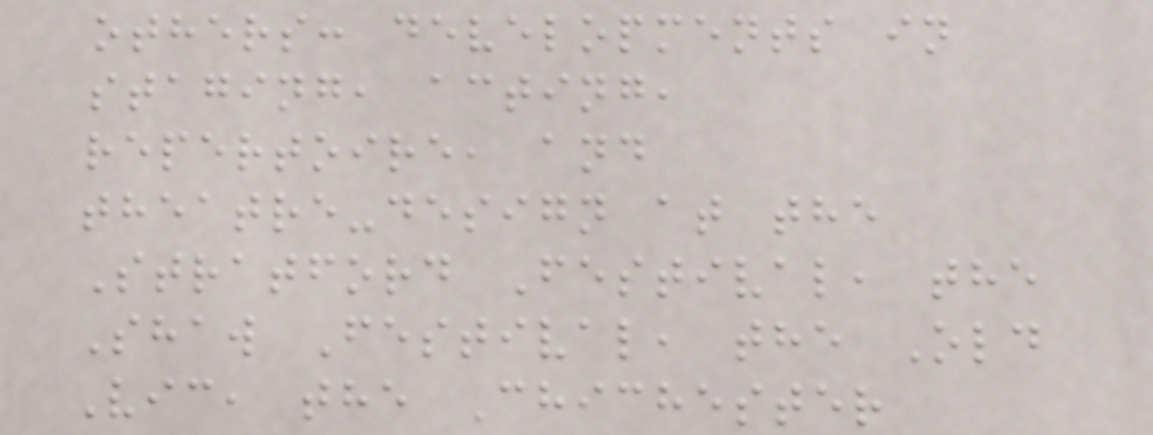others: developments in
staging, acting,
repertoire, and
theatre-design at the
Stratford Festival, the
Shaw Festival, the Old
Vic, the Chichester
